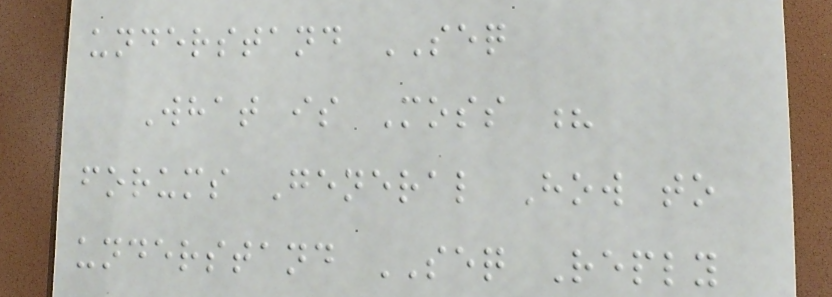understand SEQ
What is Moss ?
forums General How to
understand SEQ Reply
